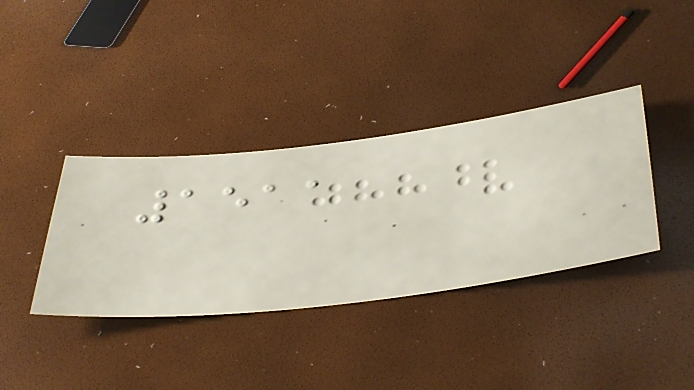1511
